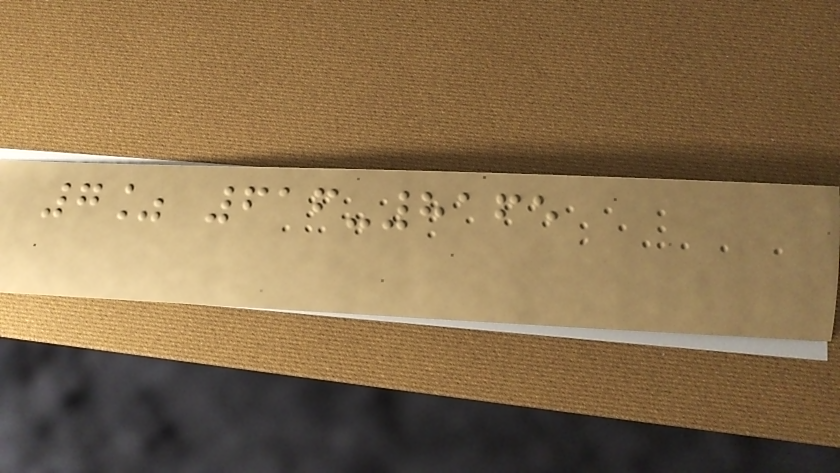7% 616-8165
